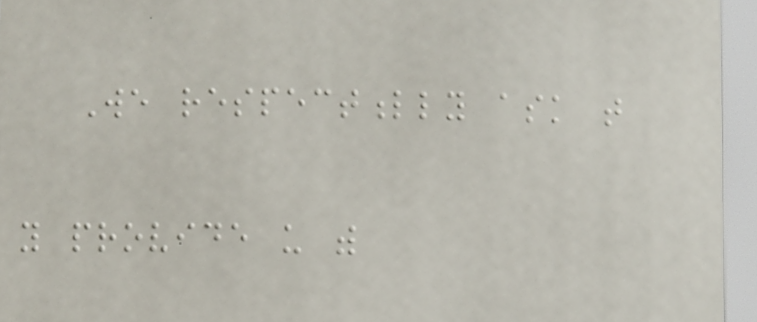We respectfully ask that
you provide us with
